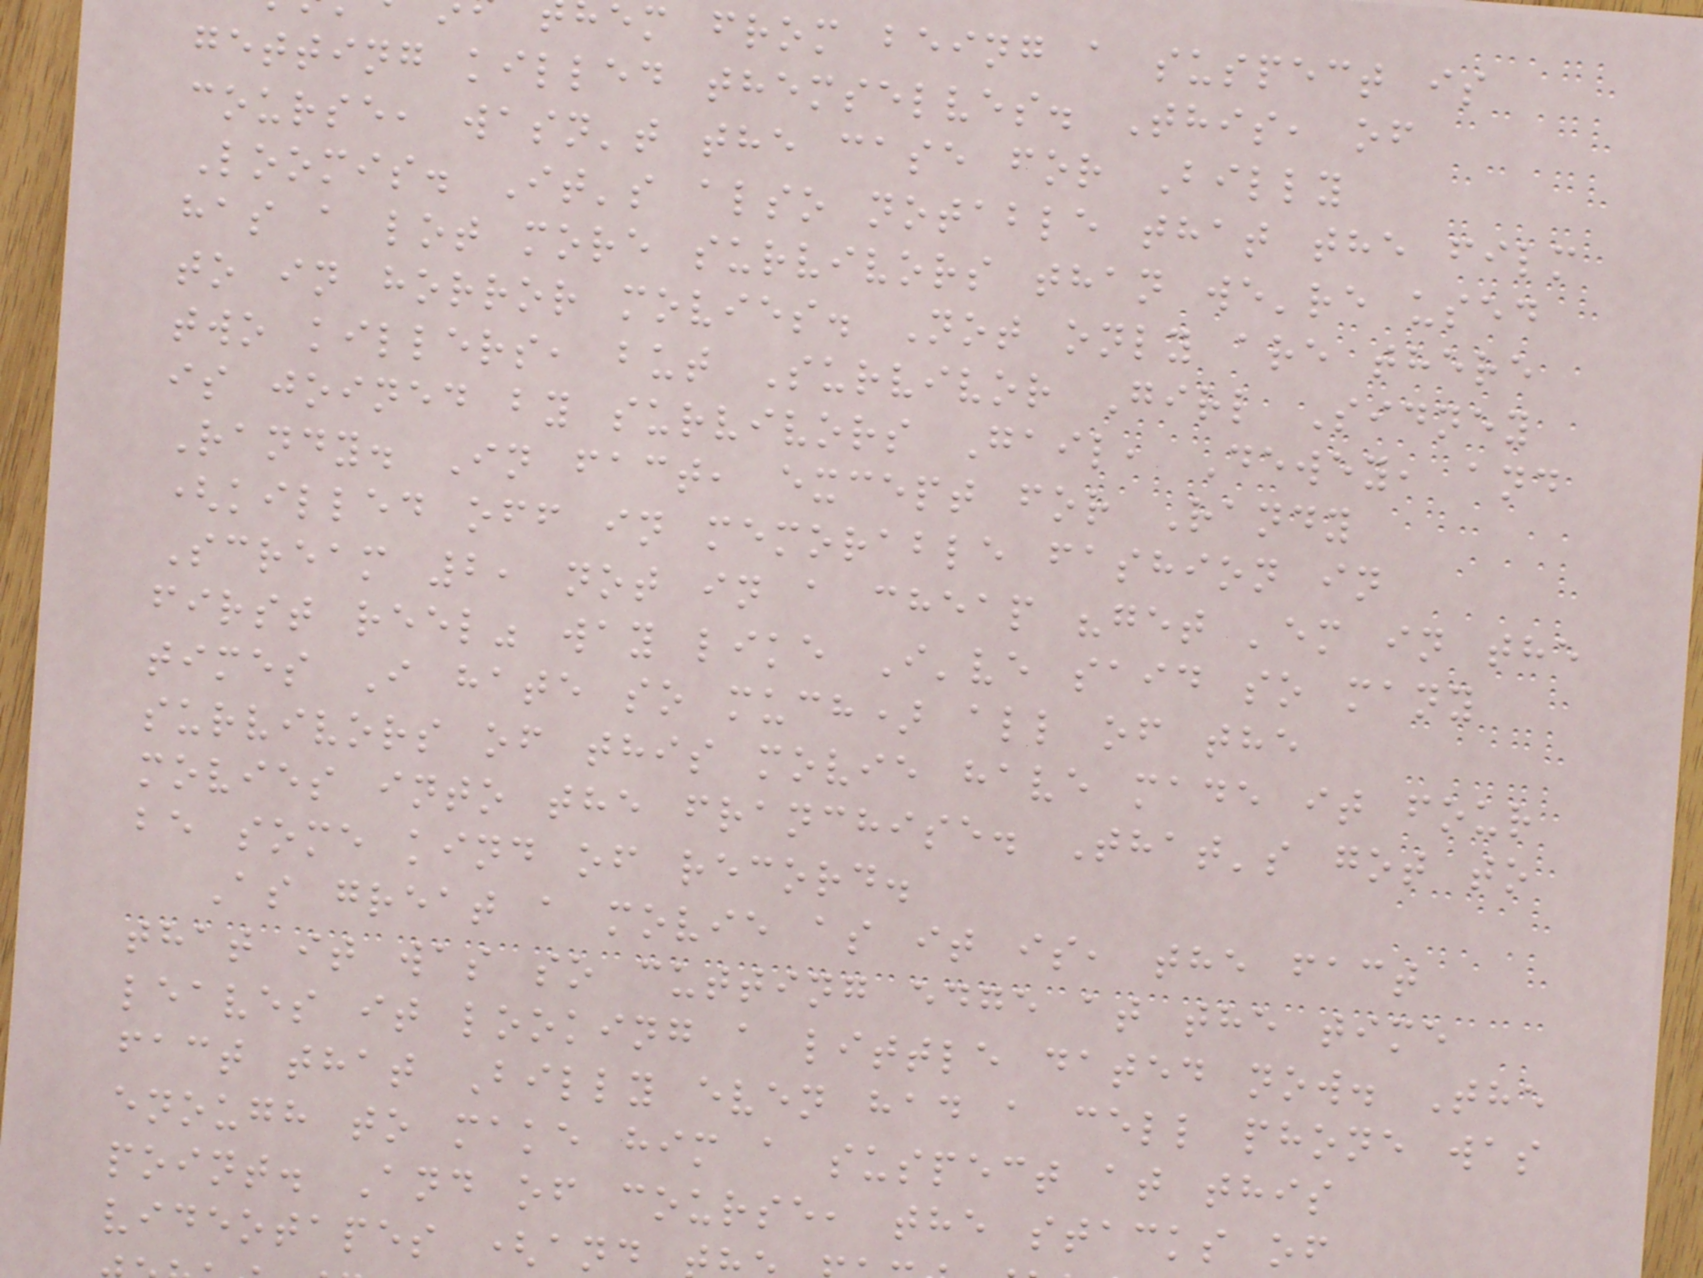em from being a suspect is
getting killed themselves. This, of
course, wasn't the case for Billy
Loomis. It's also notable that the film
has a lot more survivors than we're used
to in horror movies. Not only are there
two killers, but Survivor Girl Sidney
is joined by survivors Gail, Dewey, and
Randy. In fact, except for Randy
(killed off in memorable fashion in
Scream 2, not in a cheap "get 'em in the
first reel" way like I've said so many
times I hate so much) all of the
survivors of this movie have made it four
movies into the franchise. That's got to
be some kind of record.
As great a movie as it is, the fact
that it was so cutting edge at the time
leaves it looking a little dated now. The
fact that Billy even had a cell phone was
enough to make him a suspect at this
point. And of course, the stacks of
videotapes (and
